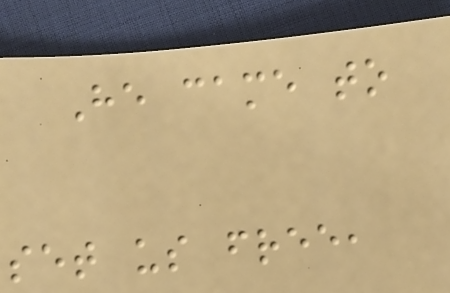He came to
set us free,
